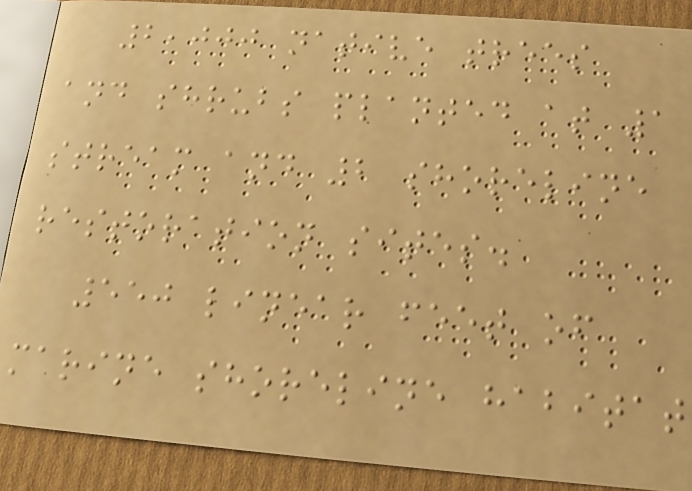2,000 native trees
and shrubs planted at 1
stream and 2 shoreline
restoration sites.
550 linear feet of
marine shoreline habitat
